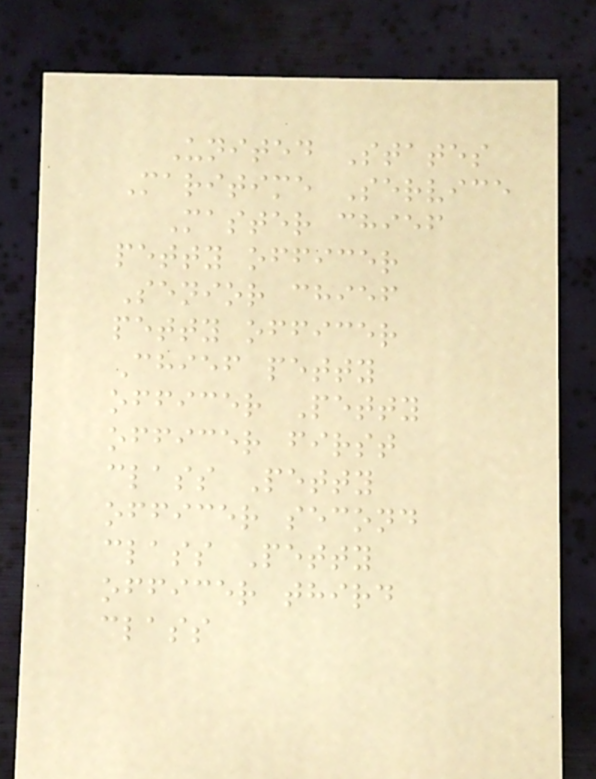United States
Maritime Service
Master chief
petty officer
Senior chief
petty officer
Chief petty
officer Petty
officer first
class Petty
officer second
class Petty
officer third
class
